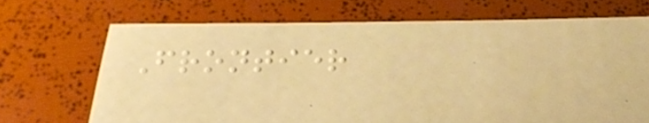Frontier
